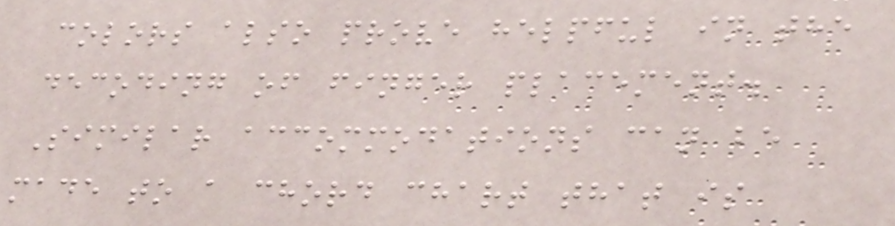colors also prove helpful in the
decoding of finger placement.
Similar accommodations can be
made to a chord chart that is
